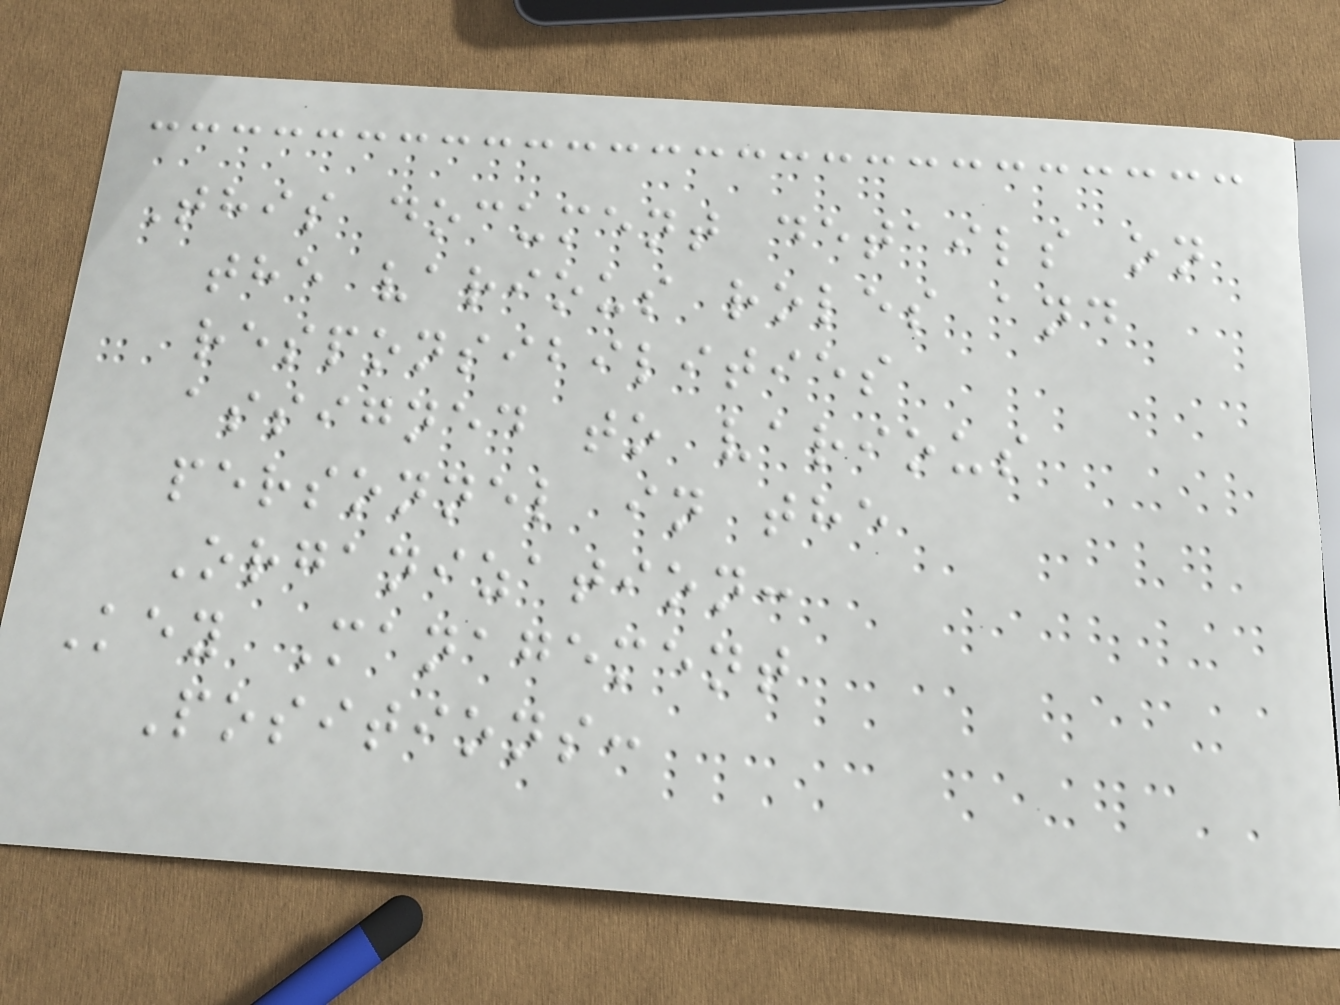This document details on
the various roles and
responsibilities
assigned to various
personnel in the
Organization:
Key Management
Positions:
